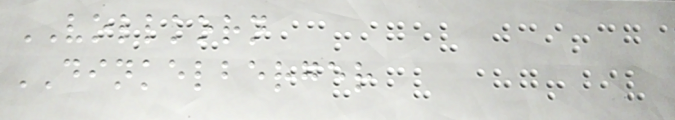VOLLKORN
DINKELBERGER
